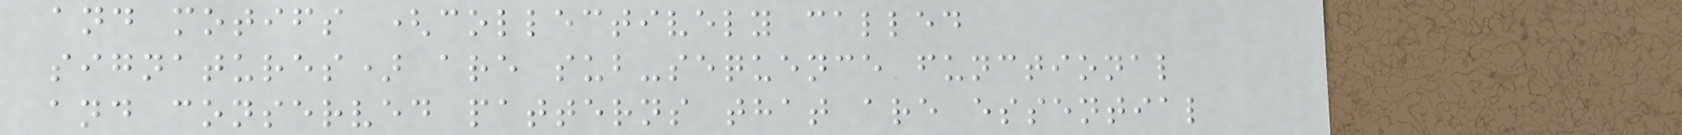and motifs (collectively called
signatures) are sub-sequence functional
and conserved patterns that are essential
